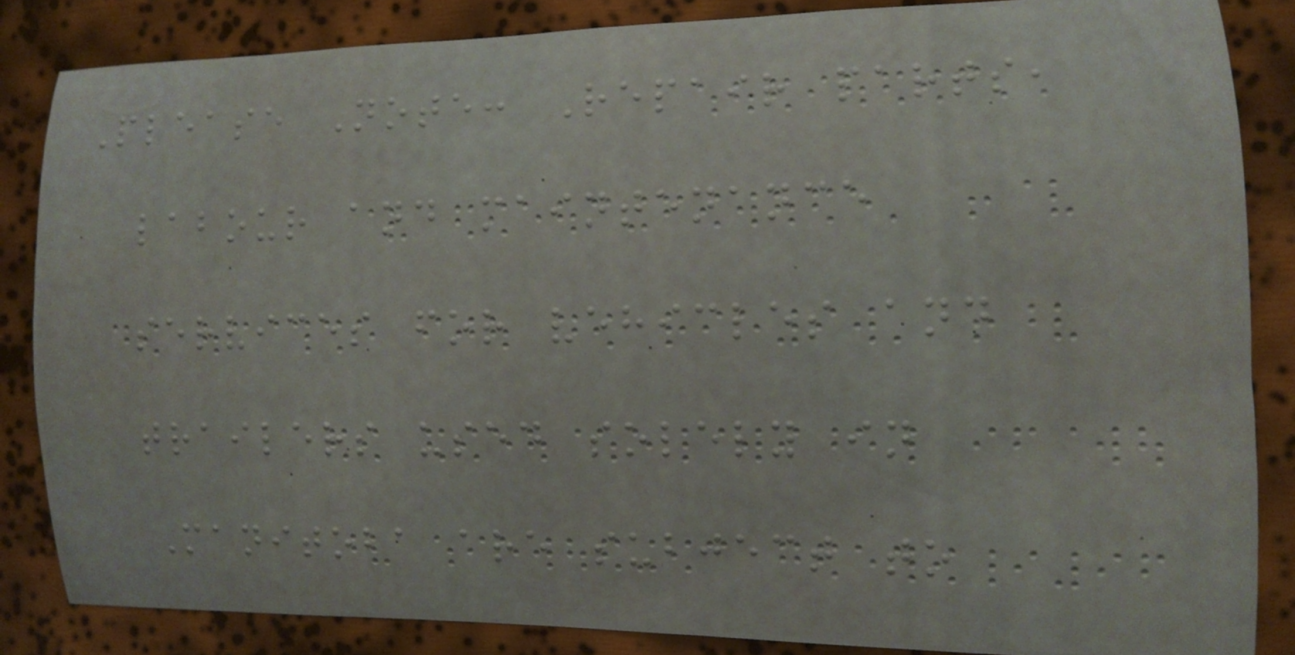Please Note: Repair parts,
labour and maintenance
services for vehicles and
trailers used solely in
Manitoba are subject to
